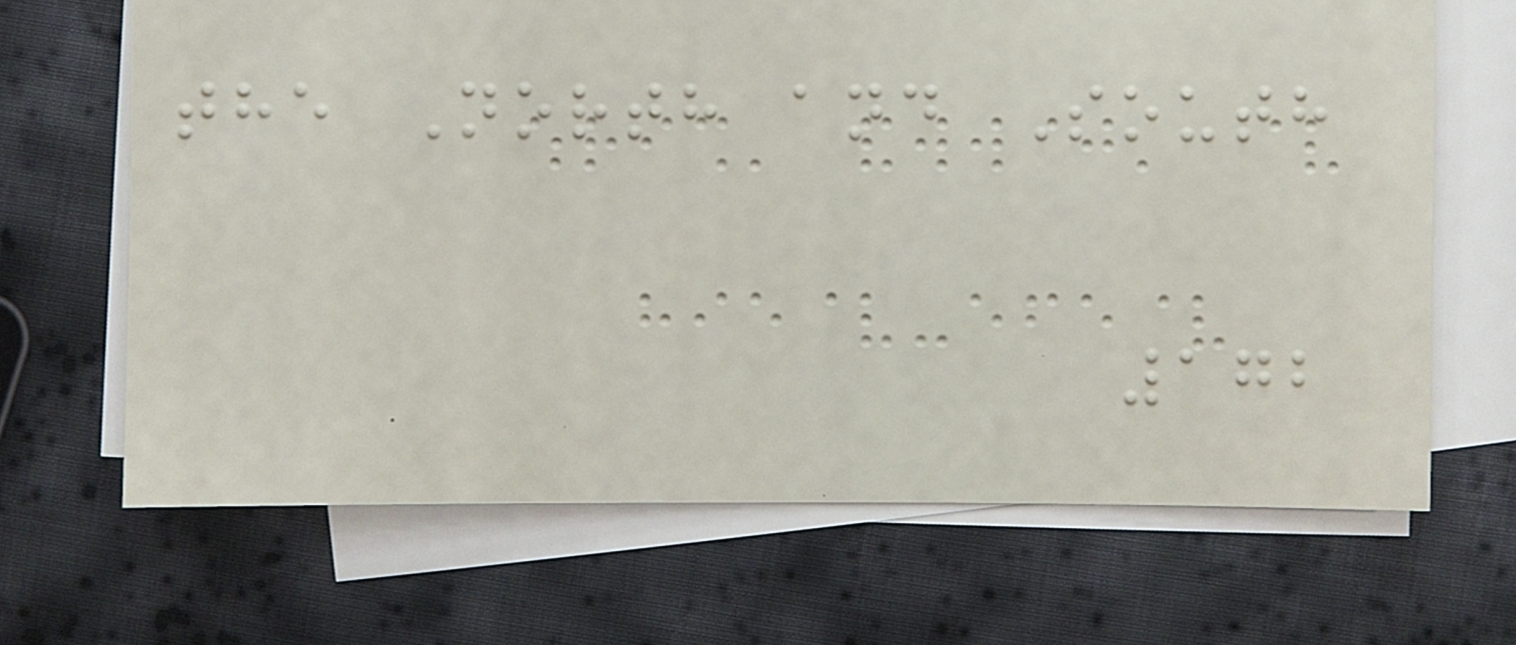the North and South
172
